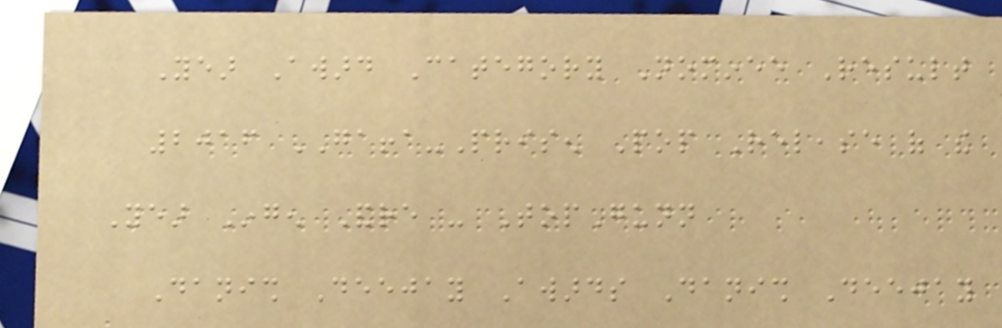Year Award Category Nominee Result
2016 GAFFA-Prisen Pop Release of the
Year Ingen Andre - TopGunn
Danish Deejay Awards Danish Deejay
